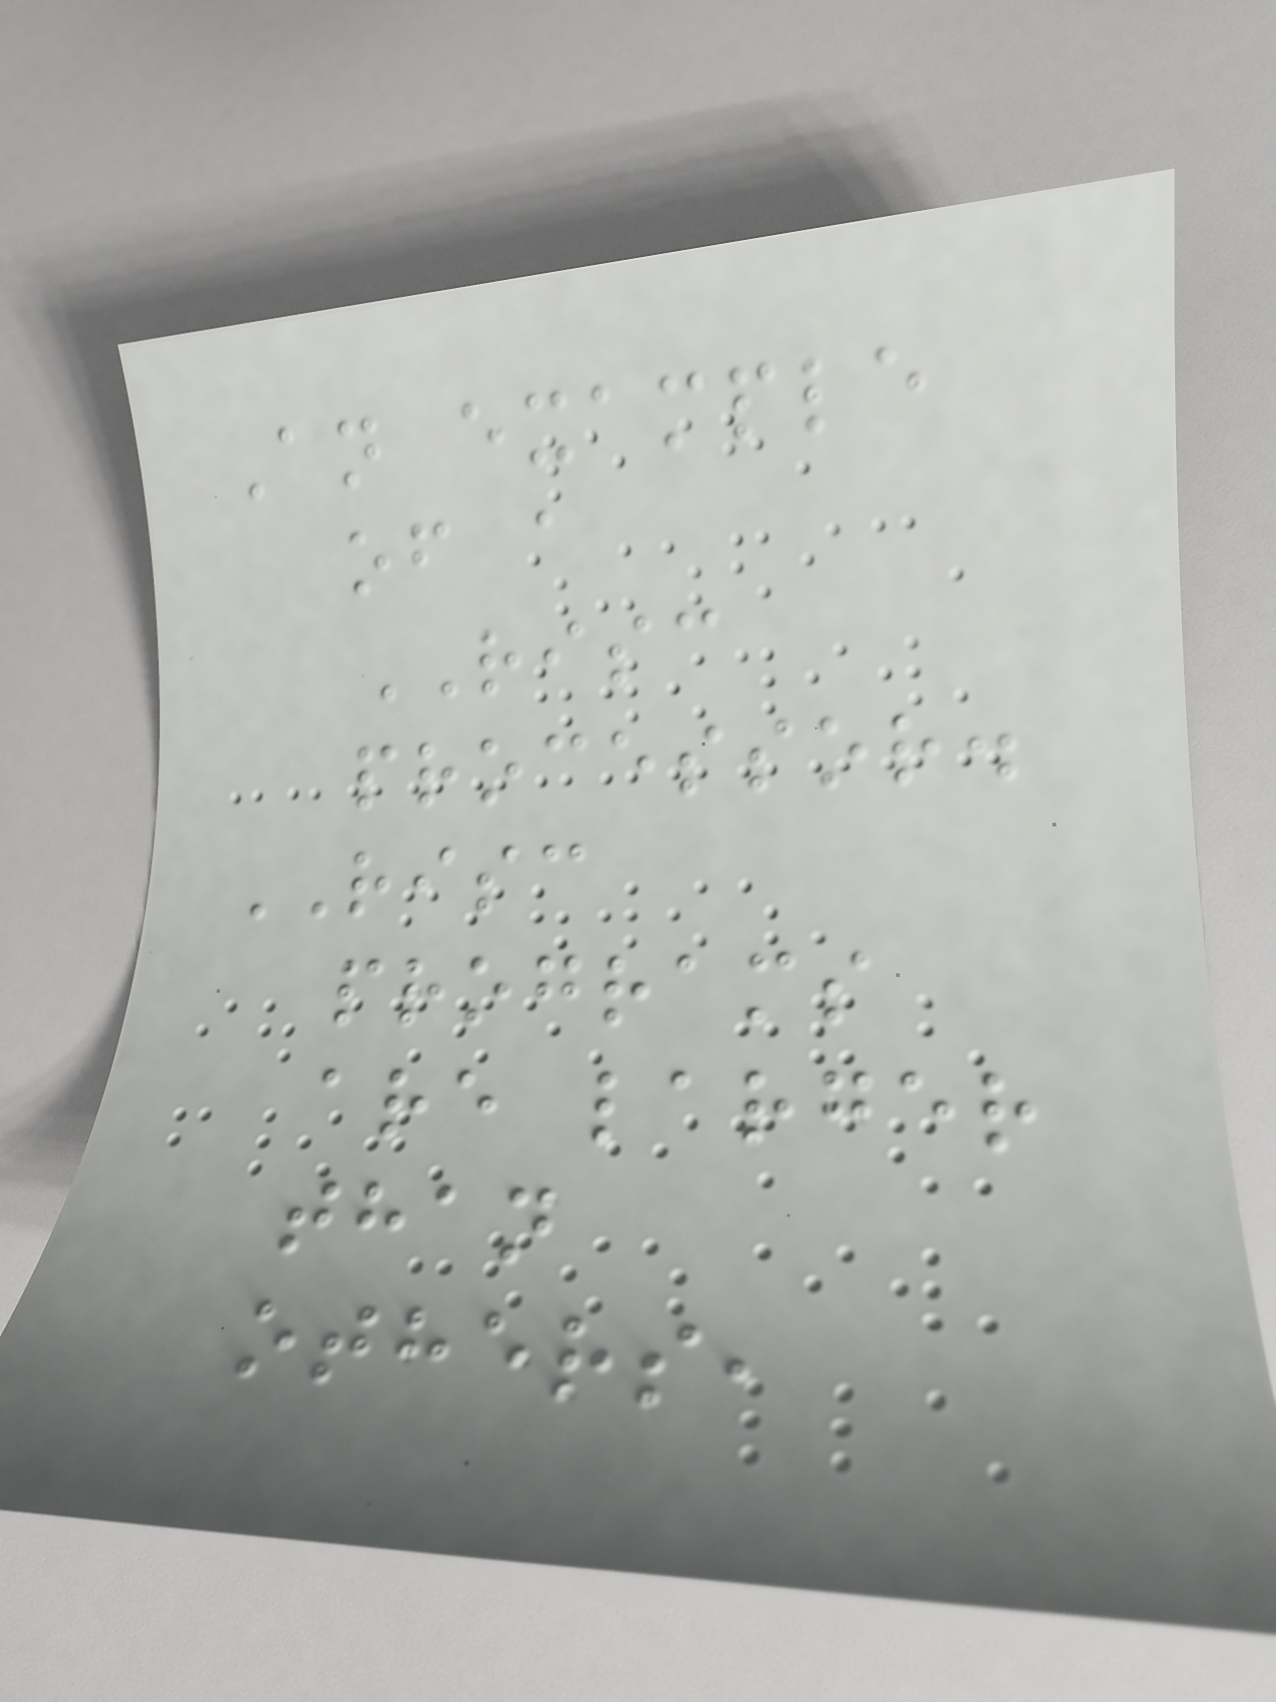An example
of a
RISC
processor.
RISC
programs
are larger
than
others,
